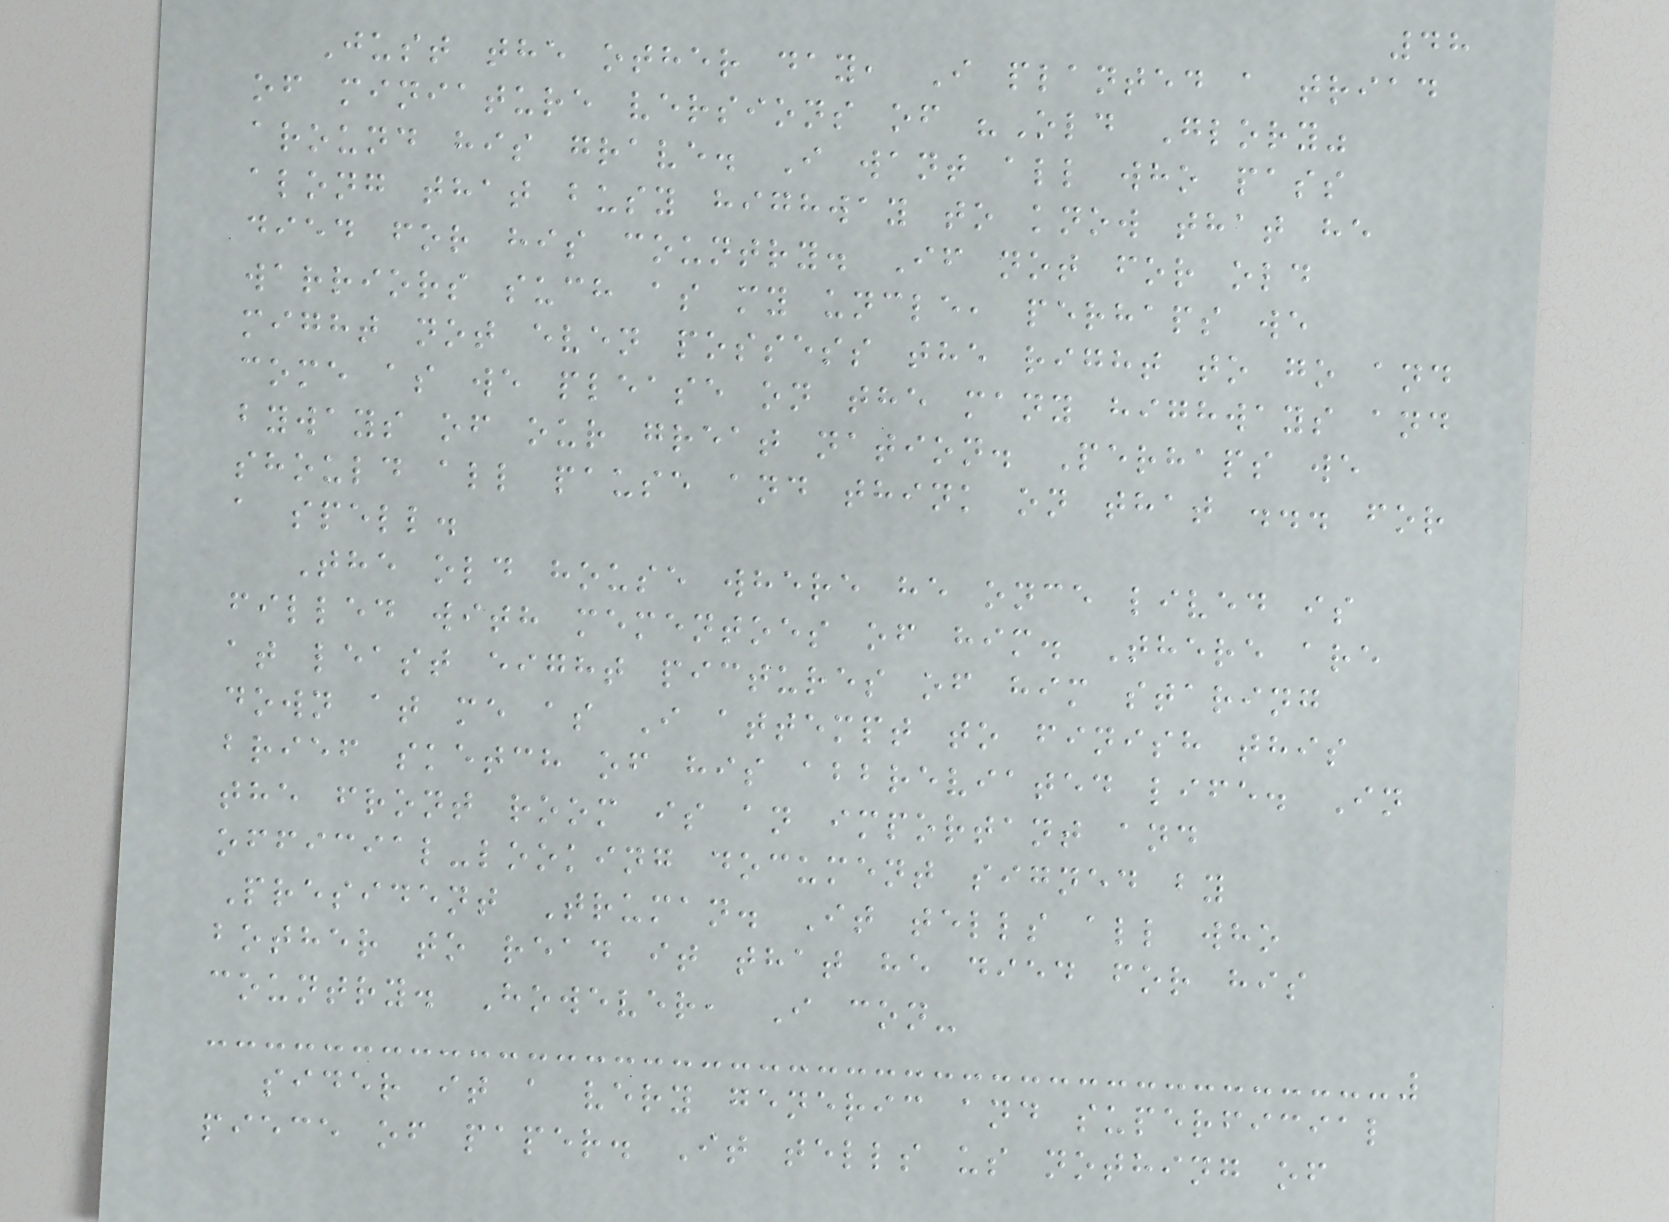48
Just the other day, I planted a triad
of miniature versions of "Old Glory"
around his grave. I want all who pass
along that busy highway to know that he
died for his country. If not for old
warriors such as my uncle, perhaps we
might not even possess the right to go and
come as we please on the many highways and
byways of our great nation. Perhaps we
should all pause and think on that ... for
a spell.
The old house where he once lived is
filled with mementoes of him. There are
at least eight pictures of him staring
down at me as I attempt to finish this
brief sketch of his abbreviated life. In
the front room is an important and
official-looking document signed by
President Truman. It tells all who
bother to read it that he died for his
country. However, I con-
sider it a very generic and superficial
piece of paper. It tells us nothing of
